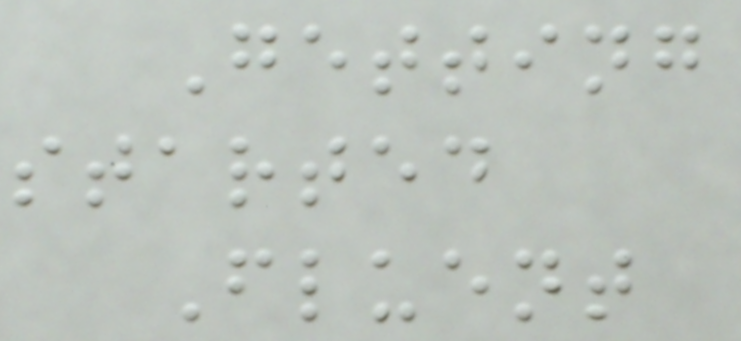Getting
started
Fluent
